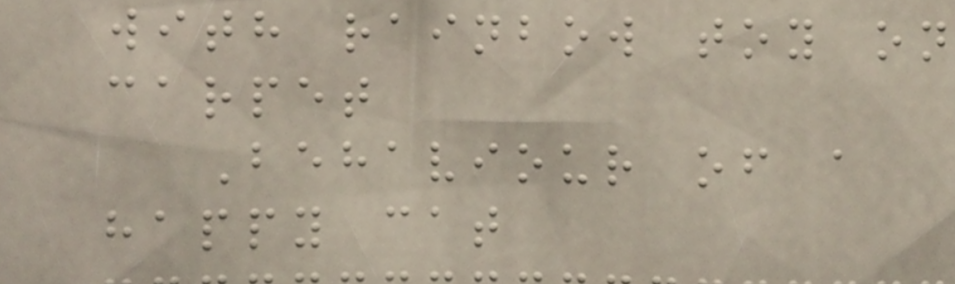with rainbow toy on
carpet
Behaviour of a
happy cat
